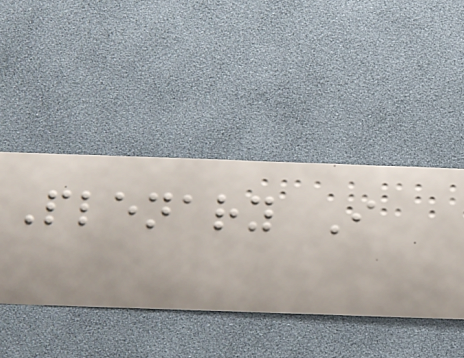Plenary I
